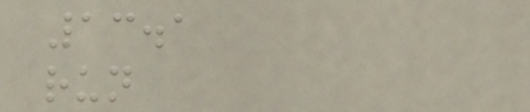13.1
run
